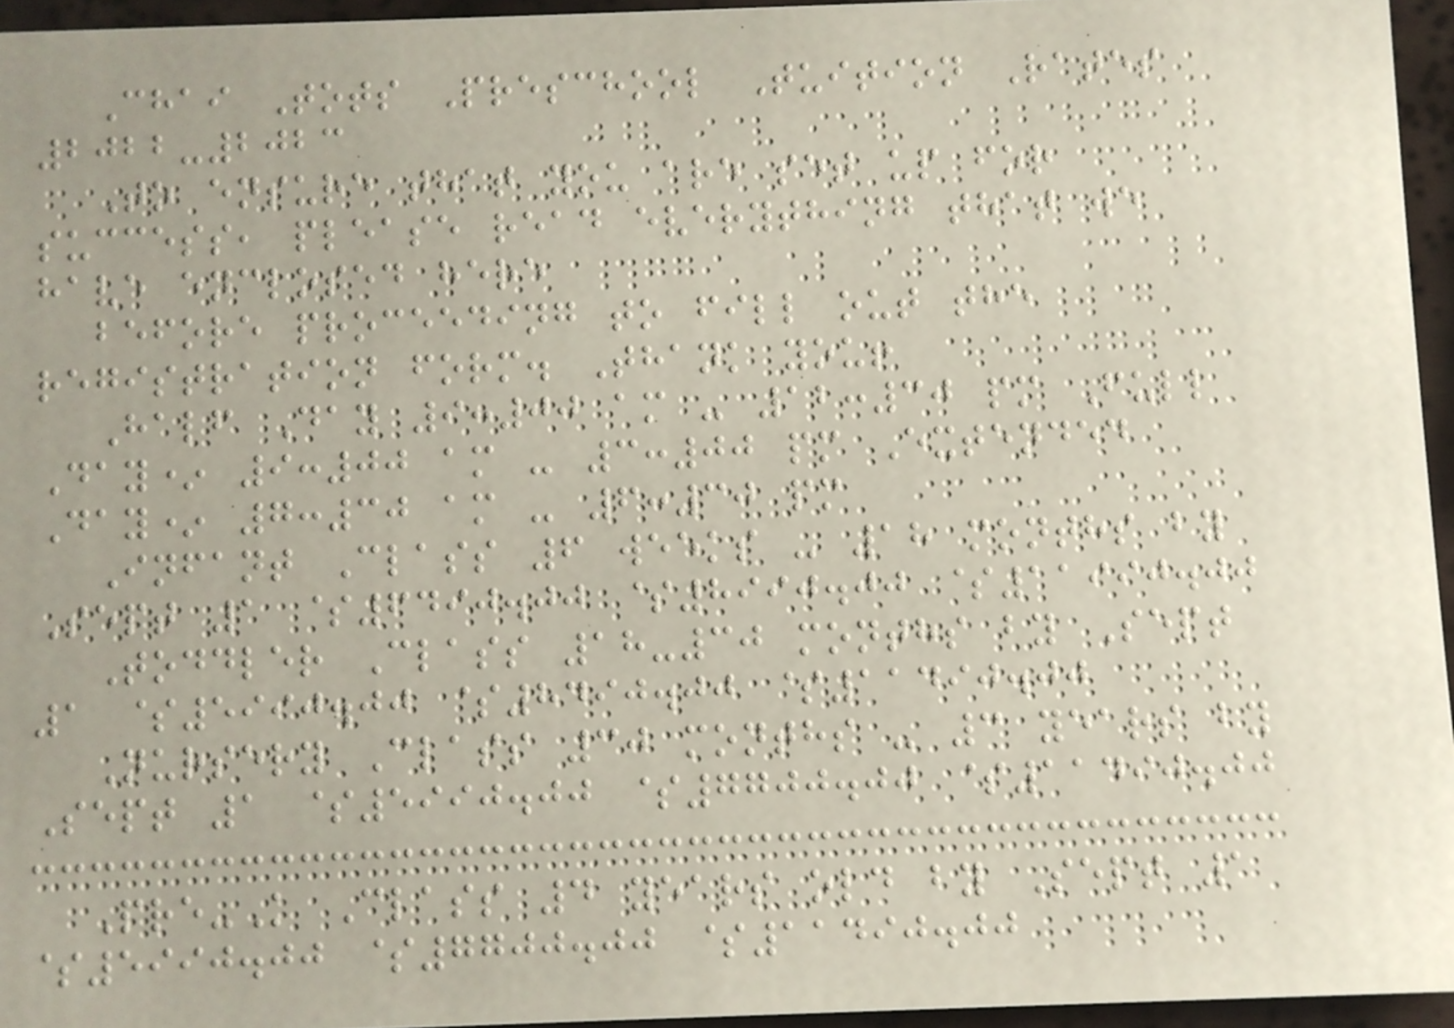Chai Tots Preschool Tuition Rates
2022-2023
To ensure that you are set up for
success, please read everything that we
have enclosed here
before proceeding to fill out the
registration form. Thank you!
Half Day 9:00 am - 12:30 pm Full
Day* 9:00 am - 3:00 pm Extended
Day* 7:30 am - 6:30 pm
Infant Class 6 weeks - 18 months by
Sept 1 $6490.00 $8990.00 $11990.00
Toddler Class 18-30 months by Sept
1 $5990.00 $8490.00 $11490.00
Nursery Class 30 months - 3 years by
Sept 1 $5990.00 $7700.00 $11490.00
Pre-K Class 4 years old by Sept 1
$5990.00 $7700.00 $11490.00
